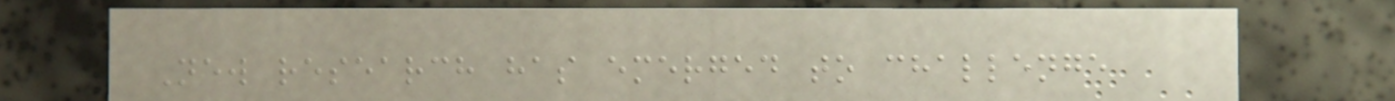New research has emerged to challenge
